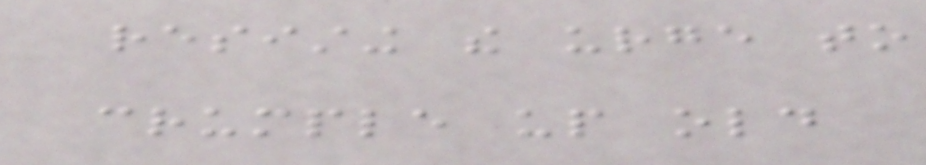resisting the urge to
crumple up old
